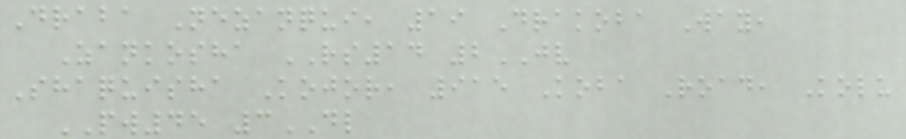Draba Nezanqui, 19 Drakoba Way,
Zankosha RS14 2JV
Shaquisha Kojor, 915 Koba Road, Kolu
PW45 3DL
